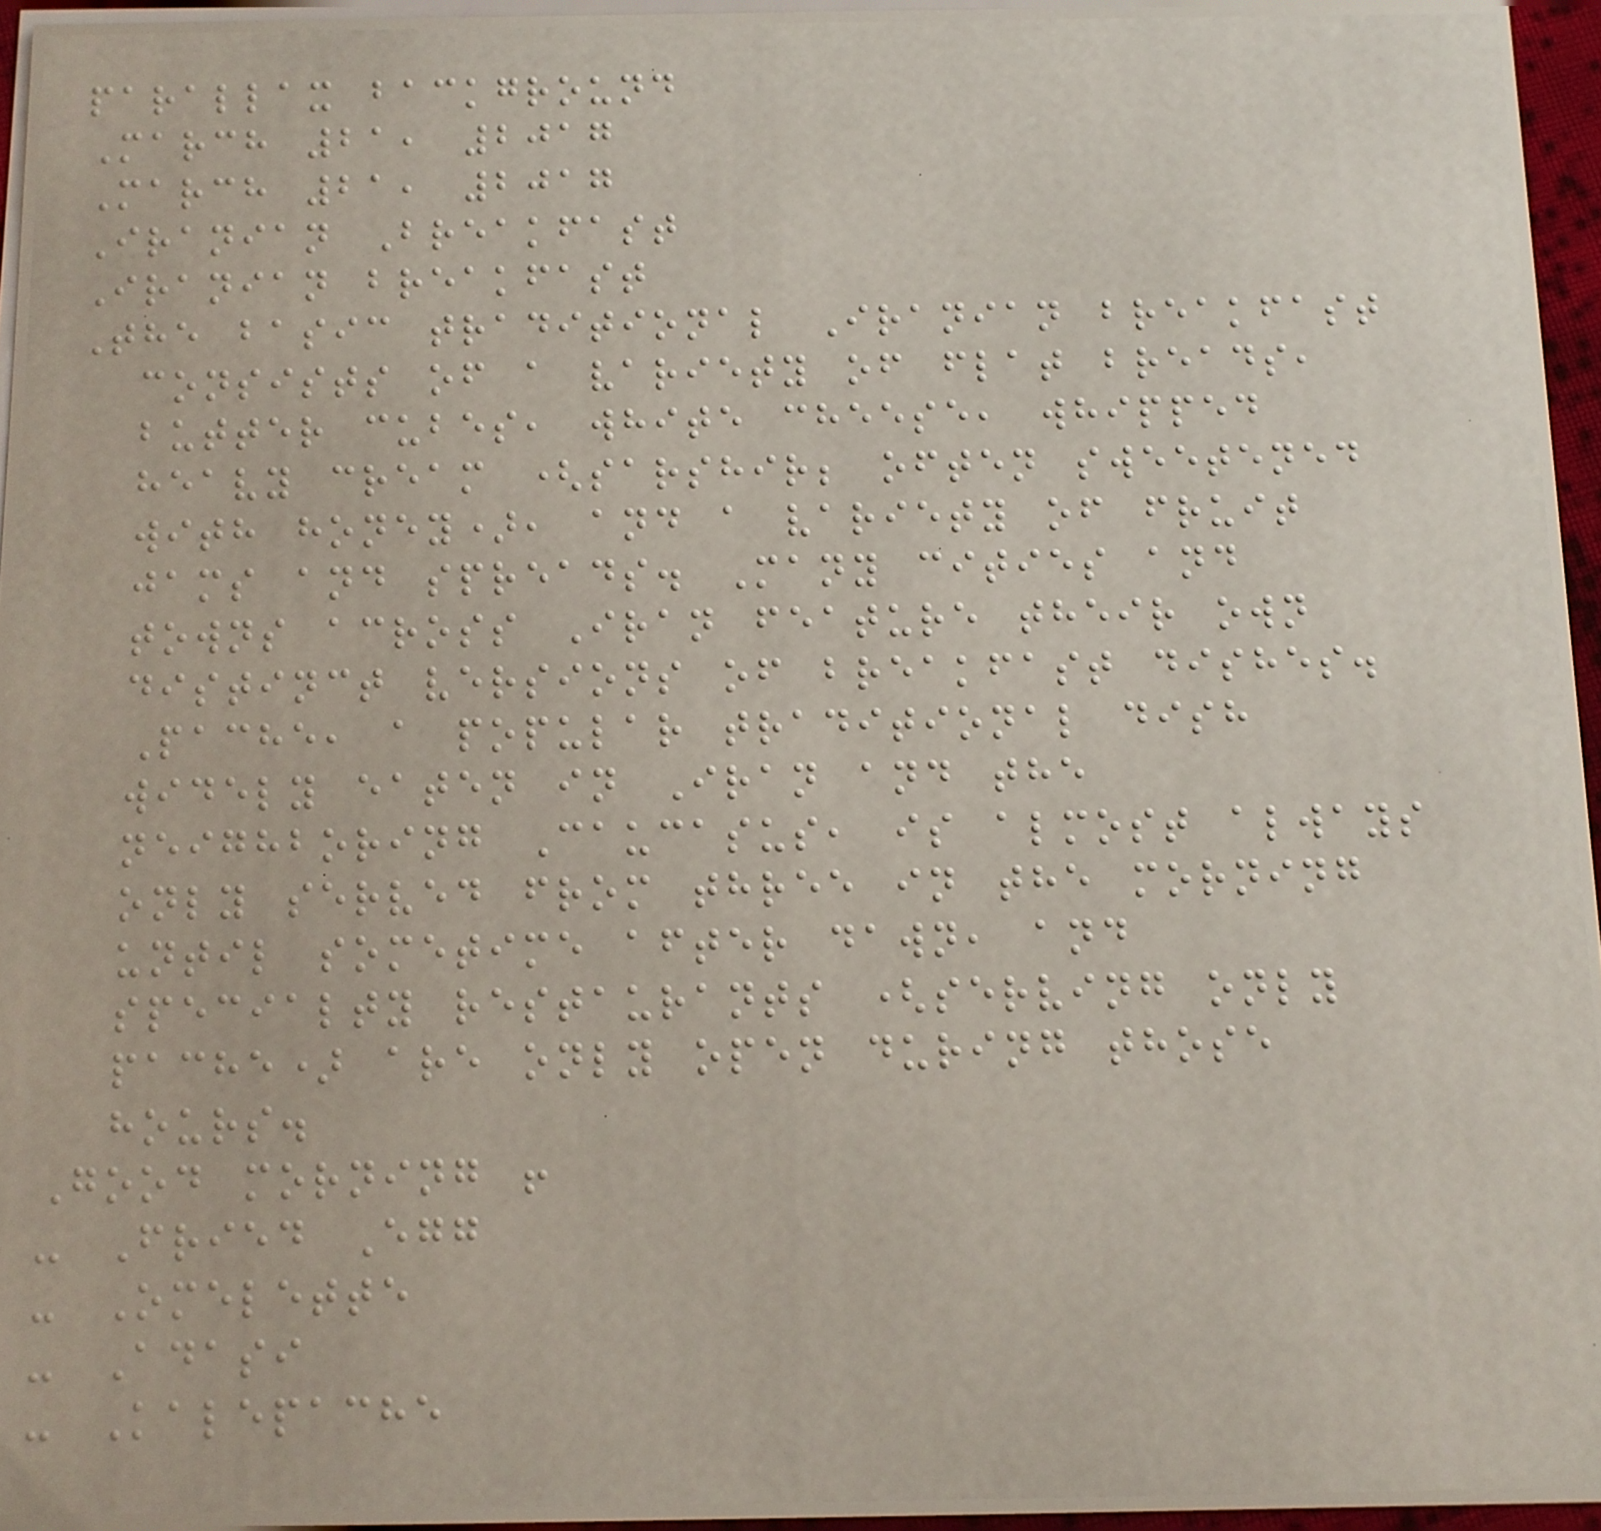parallax background
March 21, 2017
March 21, 2017
Iranian Breakfast
Iranian breakfast
The basic traditional Iranian breakfast
consists of a variety of flat breads,
butter cubes, white cheese, whipped
heavy cream (sarshir; often sweetened
with honey), and a variety of fruit
jams and spreads. Many cities and
towns across Iran feature their own
distinct versions of breakfast dishes.
Pache, a popular traditional dish
widely eaten in Iran and the
neighboring Caucasus, is almost always
only served from three in the morning
until sometime after dawn, and
specialty restaurants (serving only
pache) are only open during those
hours.
Good morning !
- Fried Egg
- Omelette
- Adasi
- Kalepache
